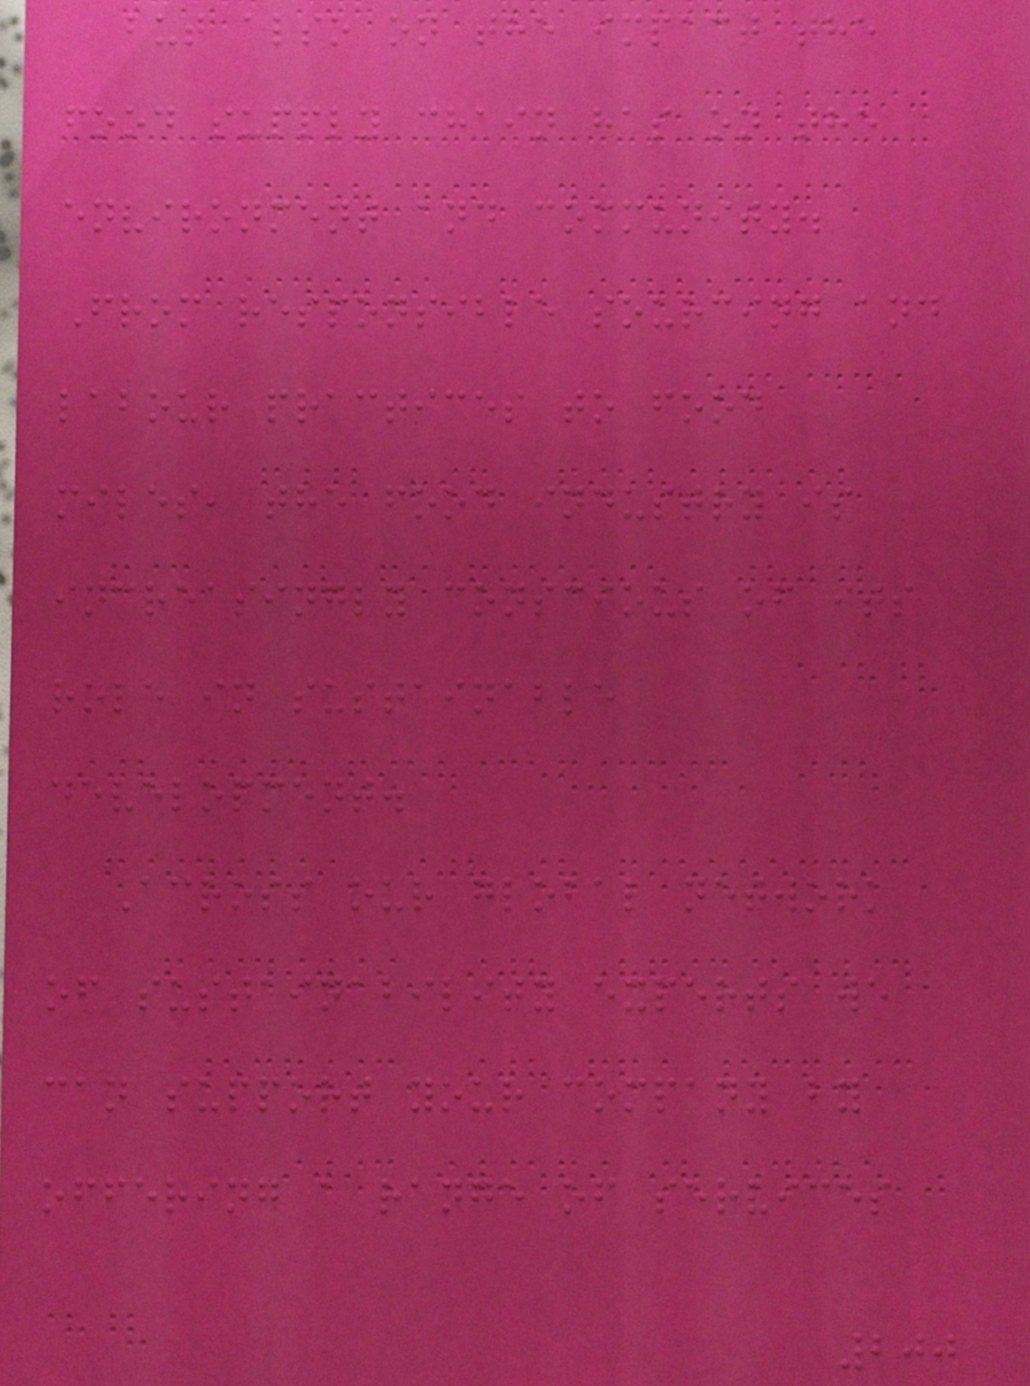but also on the impact the
food supply chain has on the
environment and community.
From responsible sourcing and
labour practices to food
miles, the food industry is
increasingly conscious of its
role in sustainable
development.
Across our global network
of sustainability experts we
can support your company by
offering a range of services
200
